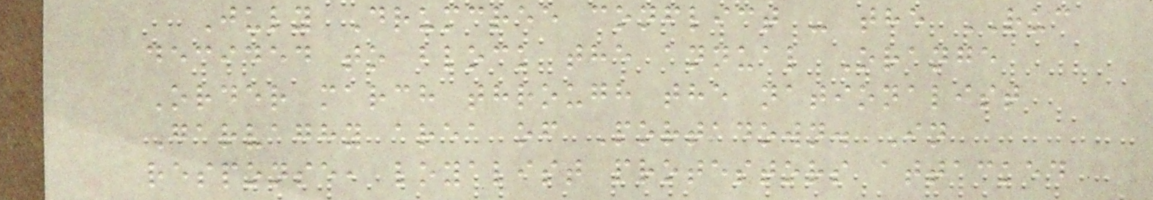July Drumcree conflict - the RUC
decided to block the annual Orange
Order march through the nationalist
Garvaghy area of Portadown. In
response, loyalist protestors attacked
